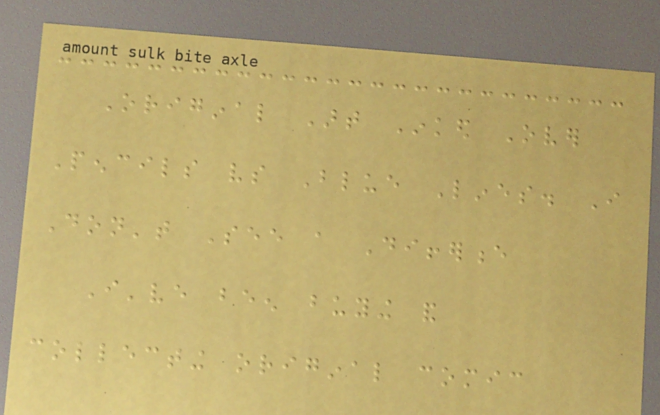Original Art Inked Over
Pencils vs Blue Lines. I
Don't See a Difference
I've been buying and
collecting original comic
